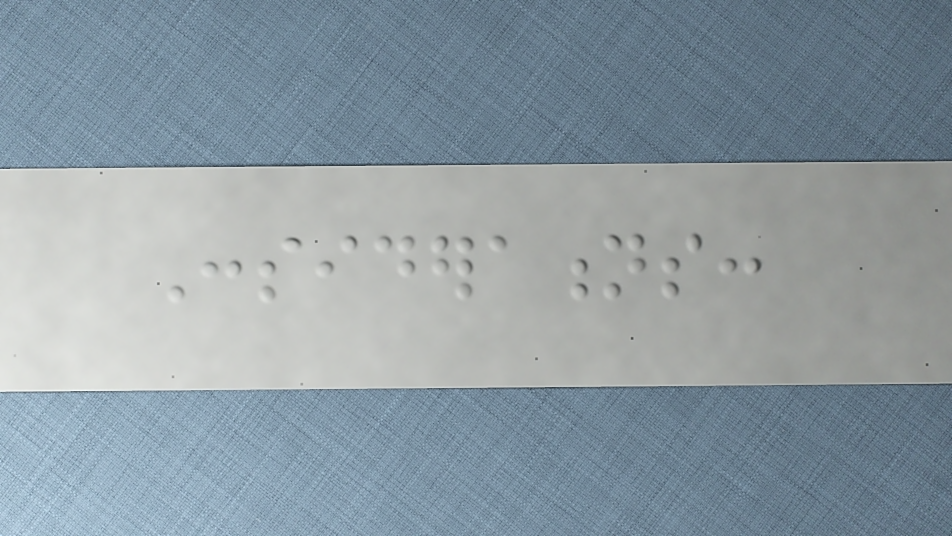Considerations:
